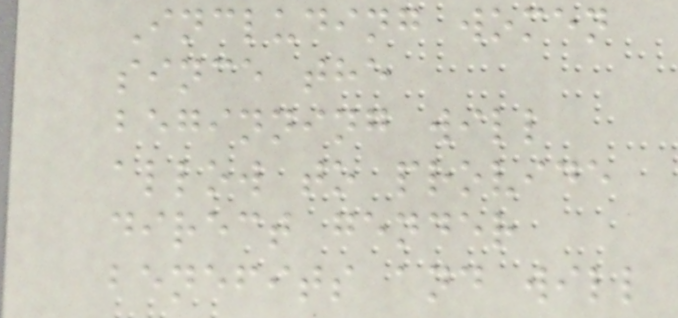Including women
since the
beginning will
allow to provide
direct gender
benefits and will
